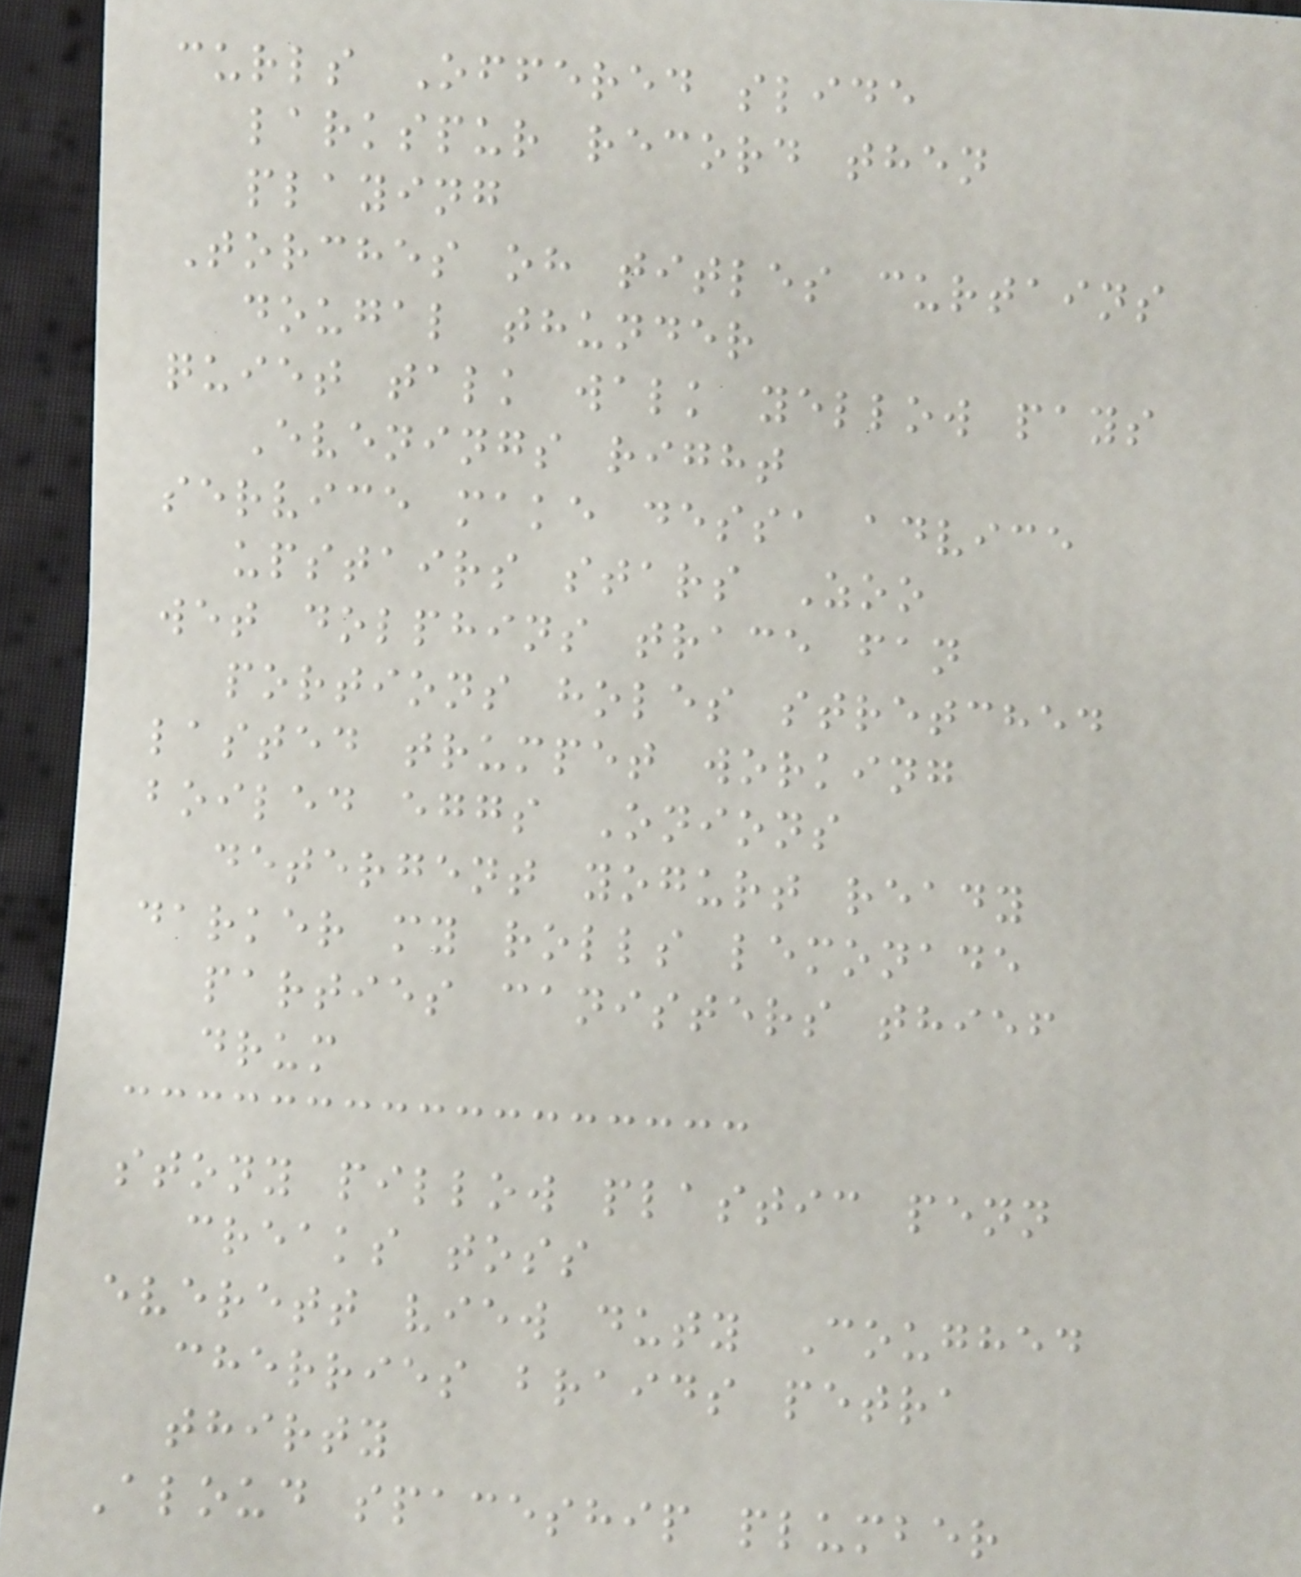curls Offered slide
larkspur record then
playing
Torches oh titles curtains
dougal thunder
quiet talk walk yellow pays
Evenings right
service make dessa advice
upstairs stars Zoo
wet dolphins trace fan
portions holes stretched
lasted trumpet working
boiled eggs Onions
detergent yogurt ready
darker my rolls lemonade
parties canisters thief
drum
stony pillow plastic penn
creaks toss
everett view duty Coughed
cherries braids petra
thirty
Aloud spaceship plumber
